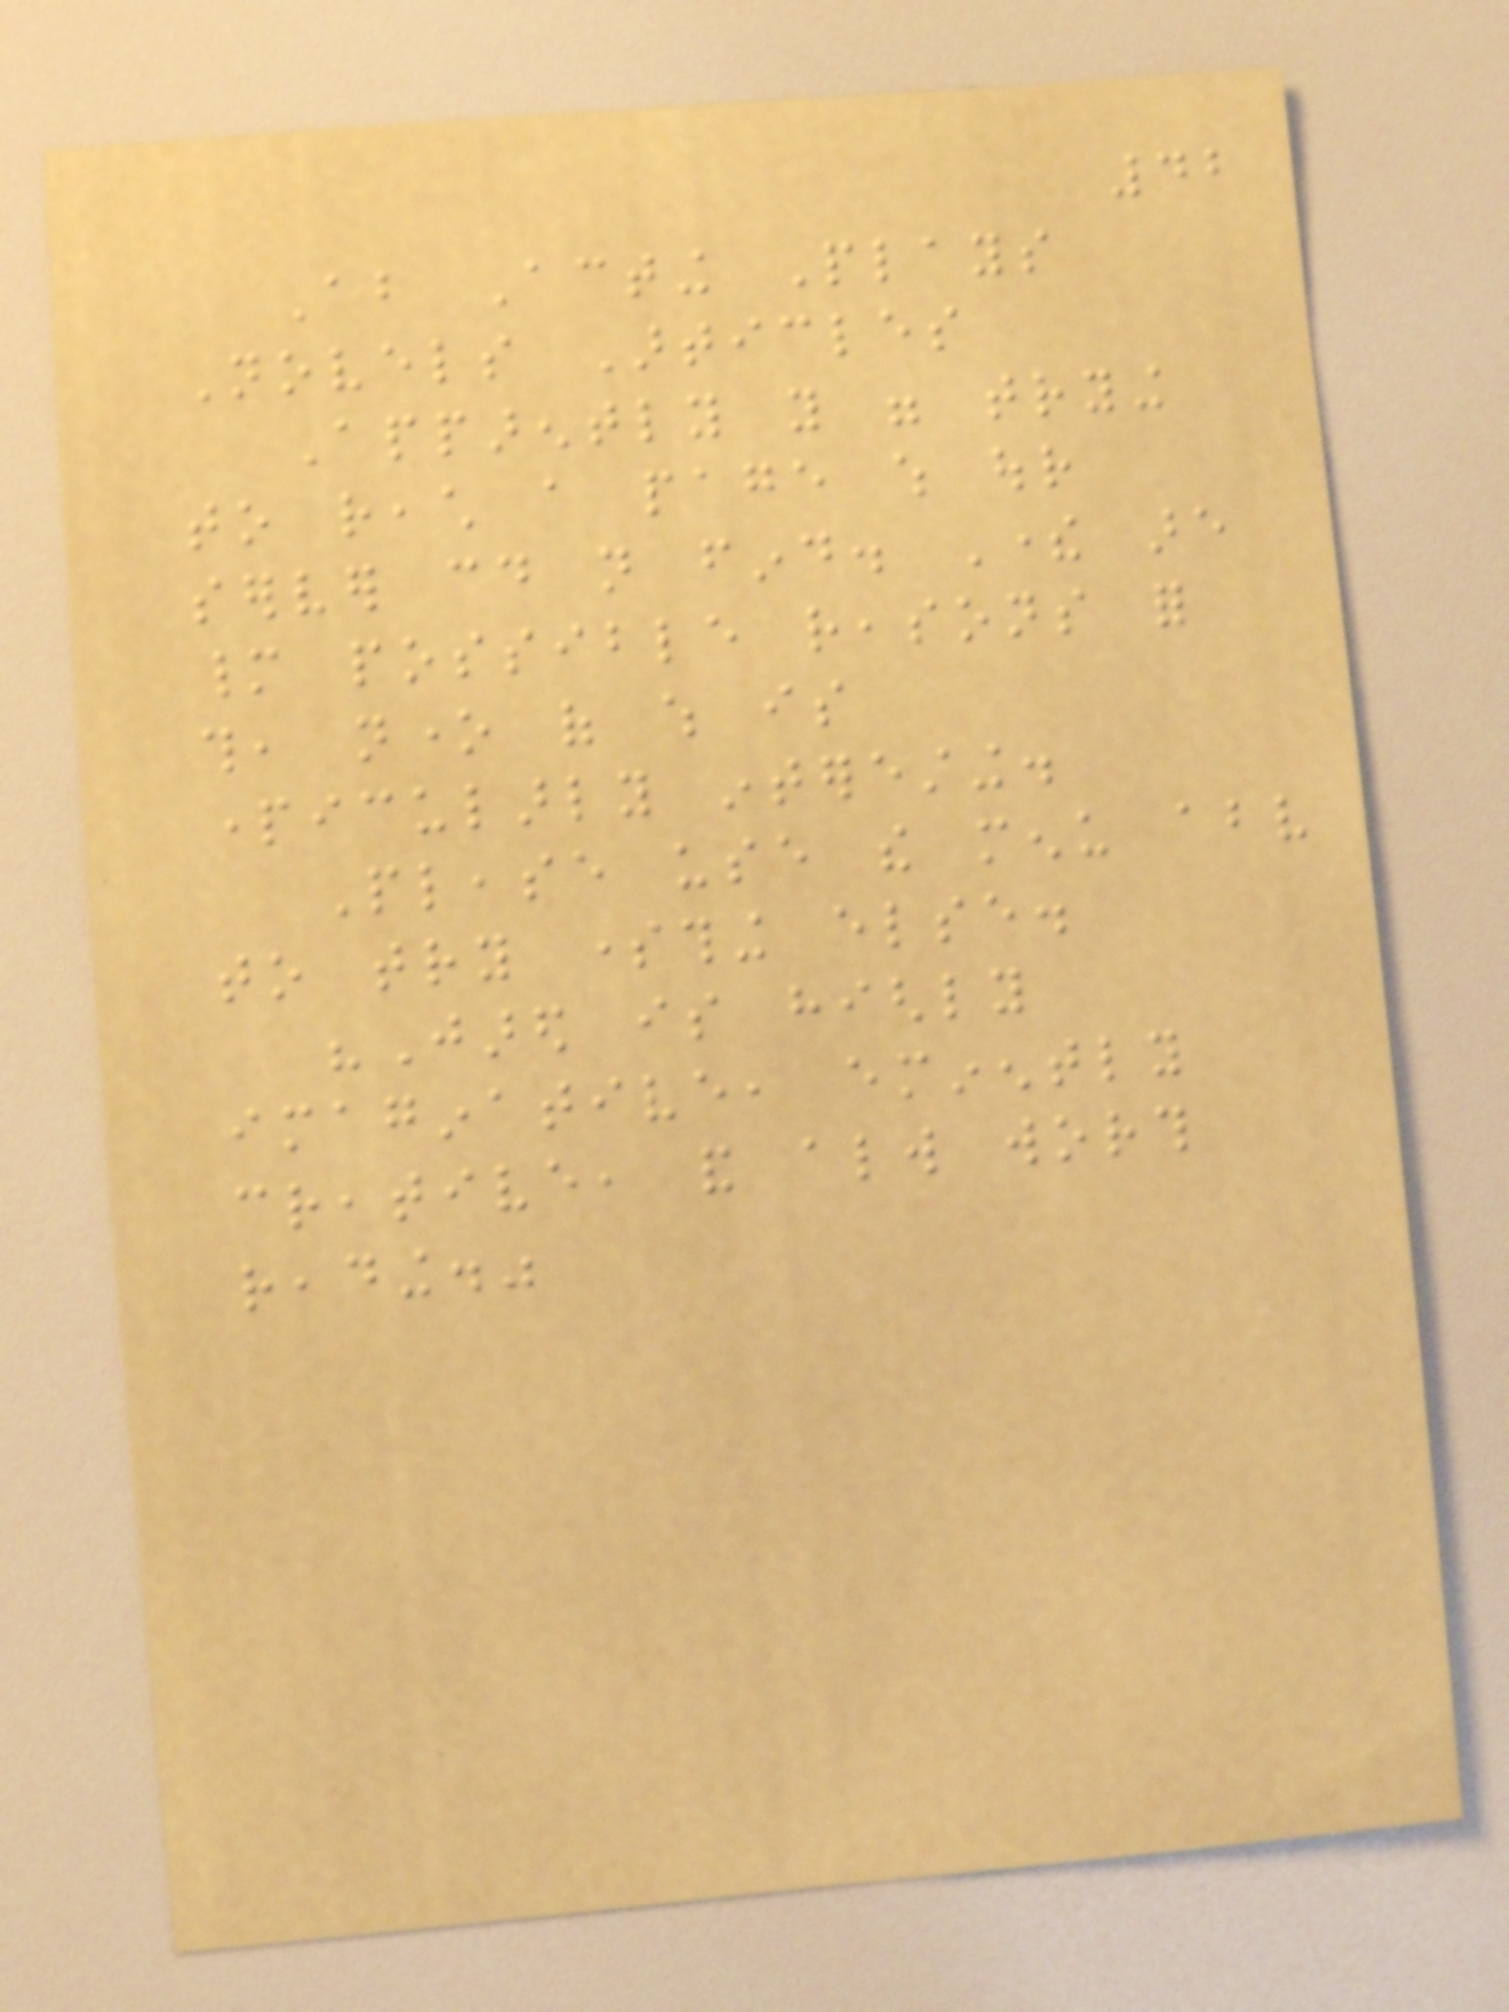42
About Acting Plays
Novels Articles
Apparently you were trying
to reach a page which our
server could not find. There are
many possible reasons for
this, none of which is
particularly interesting.
Please use the menu above
to try something else.
"Jared is highly
imaginative, eminently
creative, and always worth
reading."
